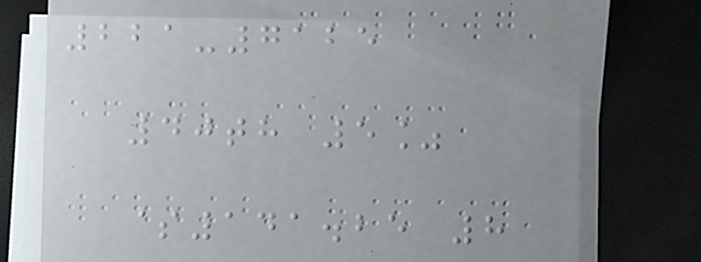221-7125
40th 5%
$141.25 8
